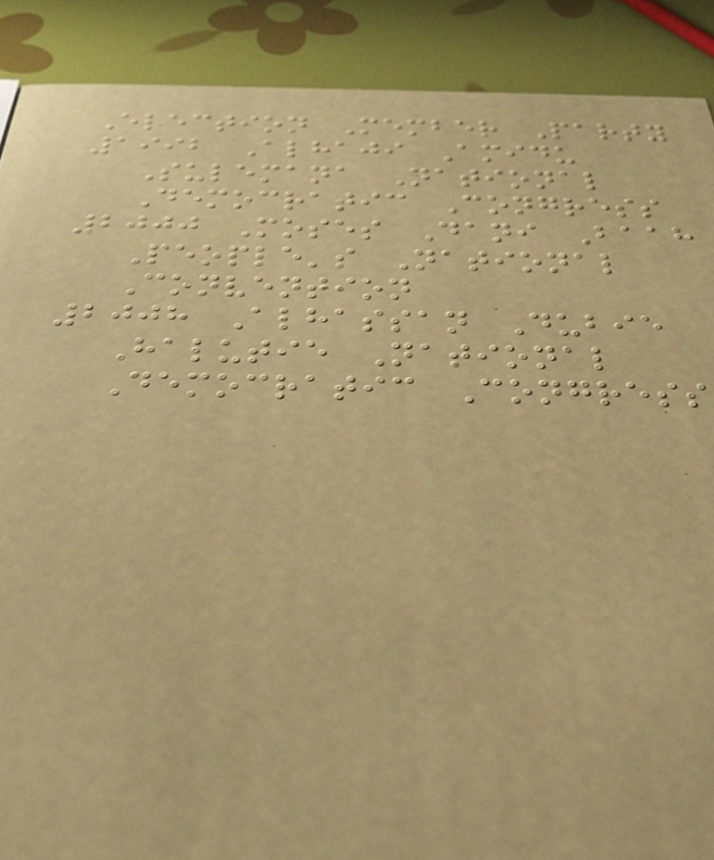Election Member Party
1992 Alhaji Amidu
Sulemana National
Democratic Congress
2000 Moses Dani Baah
People's National
Convention
2008 Alhassan Dubie
Halutie National
Democratic Congress
